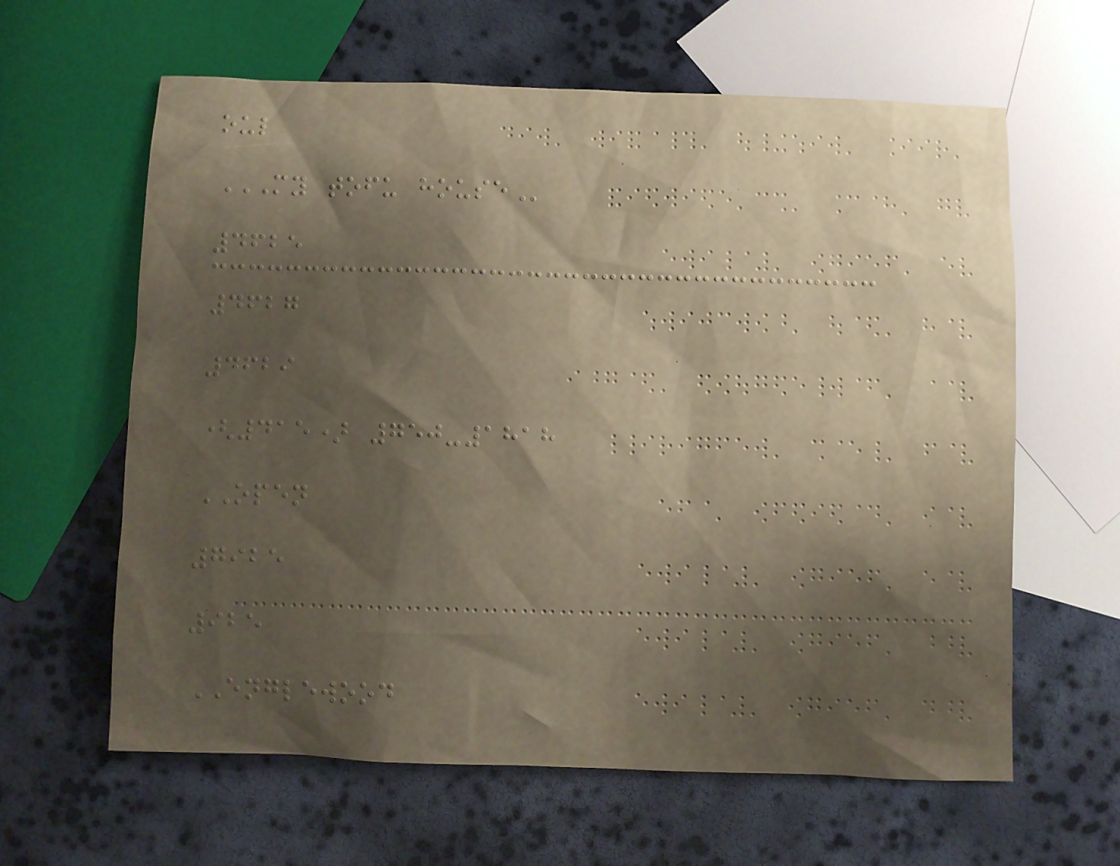oul
MY TOFU HOUSE
4625
4627
4629
(415) 750-1818
OPEN
7925
925
ENGLEWOOD
